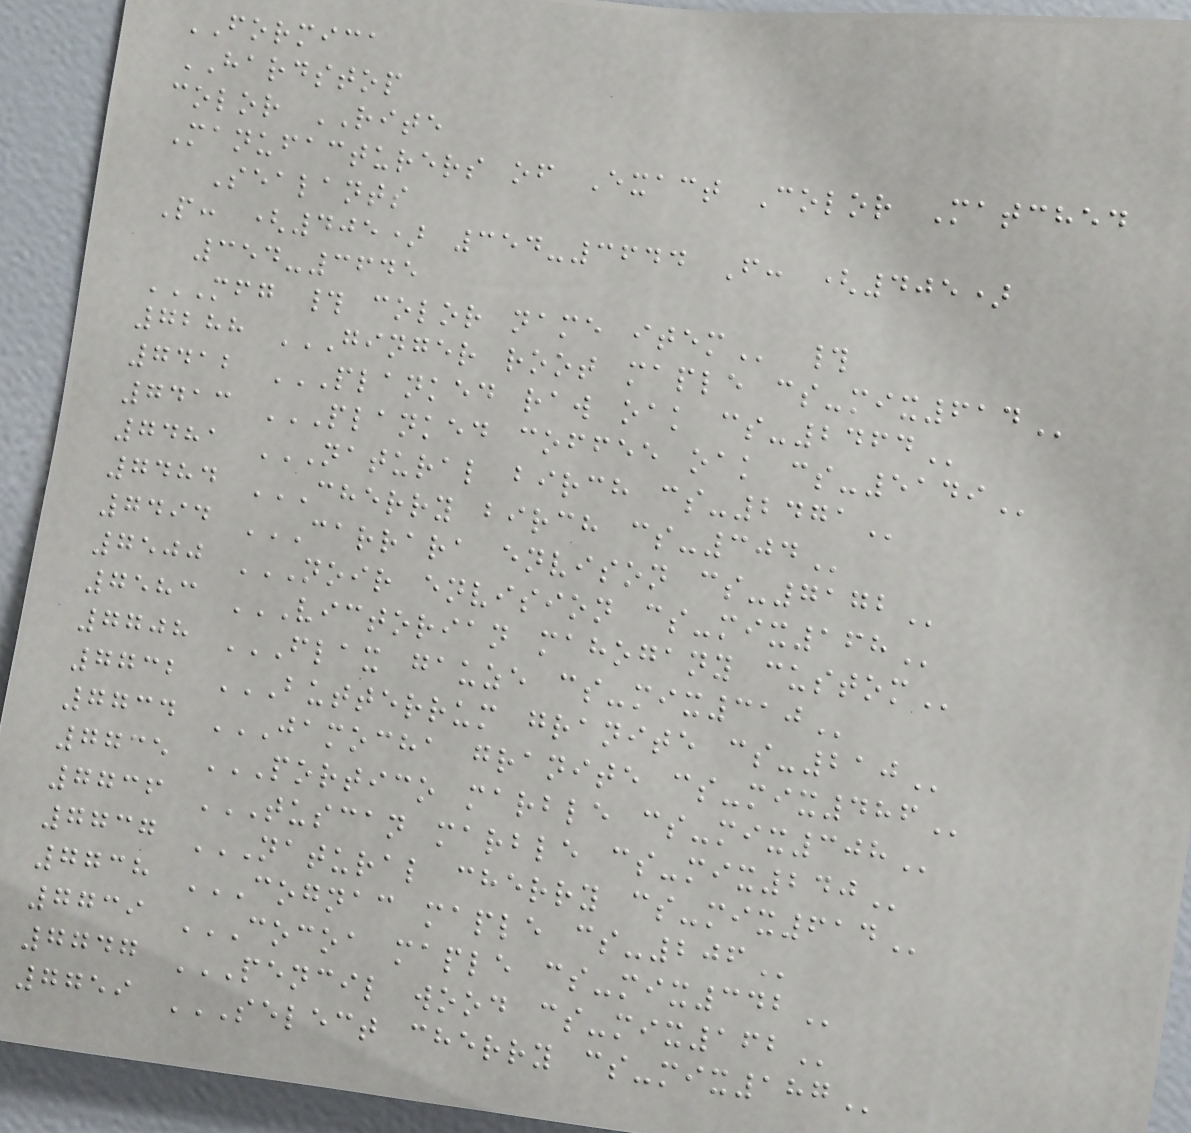FORMICA
HARDSTOP
color RITE
Manufacturers of Exact Color Matched
Sealants
P: (405) 354-3644 F: (405)
354-3645
MFG # COLOR NAME ITEM #
7288 GINGER ROOT MAPLE CS-MIX614
7412 PLANKED RAW OAK CS-2464
7413 PLANKED COFFEE OAK CS-5149
7481 NATURAL BIRCH CS-2471
7484 CHERRY BIRCH CS-304
7494 CARRARA ENVISON CS-7172
7500 NOIR ENVISION CS-MIX168
7583 VICTORIAN MAHOGANY CUSTOM
7708 FLAX GAUZE CS-MIX310
7732 BUTTERRUM GRANITE CS-210
7734 JAMOCHA GRANITE CS-MIX486
7735 PORTICO MARBLE CS-MIX308
7736 TUSCAN MARBLE CS-MIX240
7737 NATURAL CHERRY CS-MIX614
7738 COGNAC MAPLE CS-206
7739 COCOA MAPLE CS-MIX342
7747 PENCIL WOOD CS-MIX162
7759 SELECT CHERRY CS-MIX187
